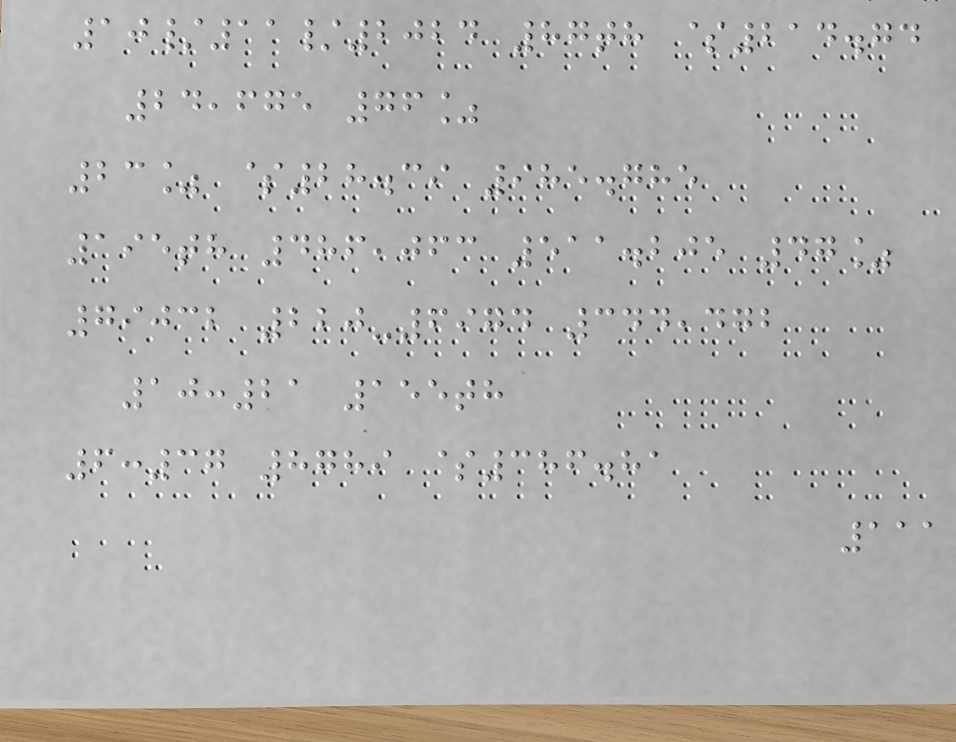10/11/2024 87th $214.74
24,675 76%
23% $28.39 985.785
195th 486,063 511.205 47%
79032 220-6974 344,472
10:21 155th
6:37 8789 $386.81
111
